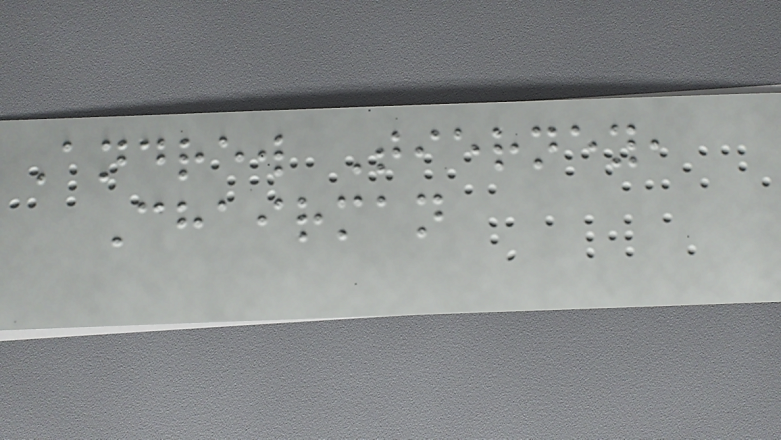Andrew Tierney,
Chairman
